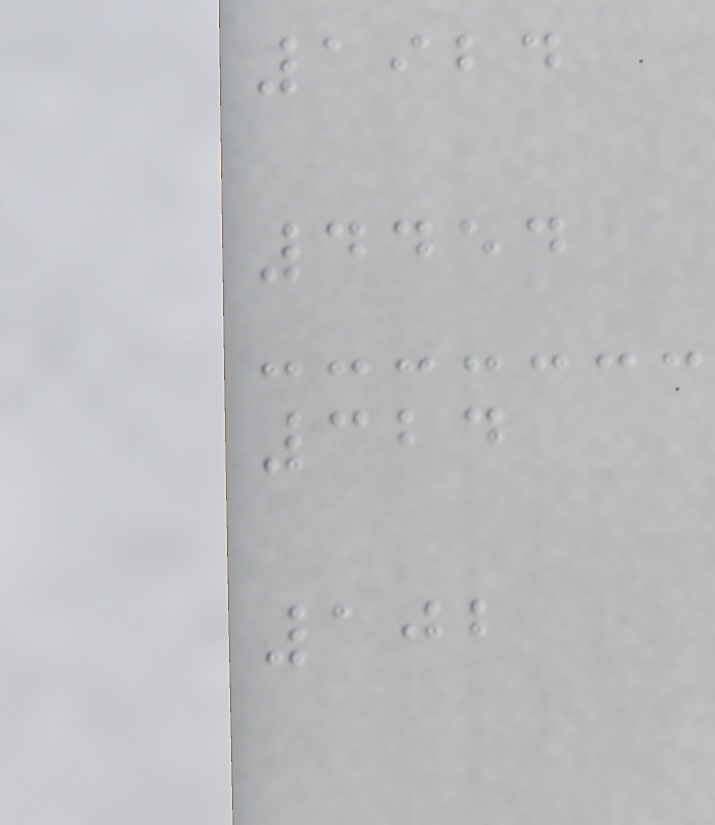1924
4454
324
102
